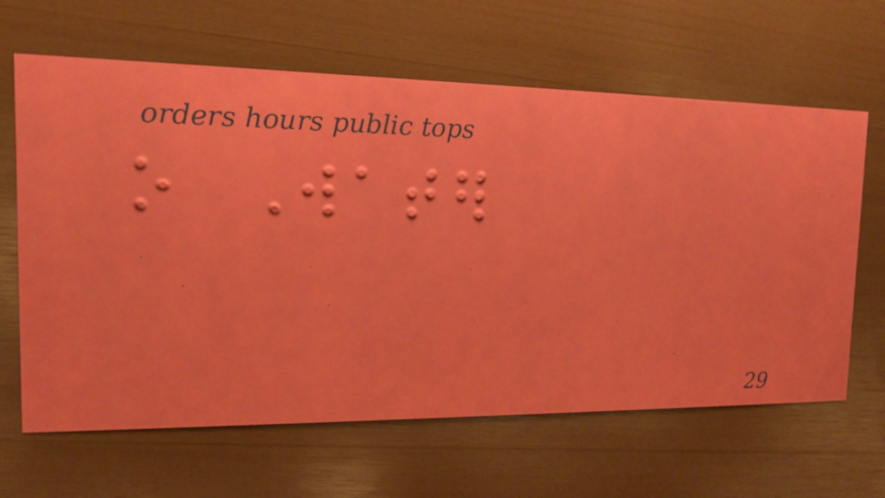o Water
